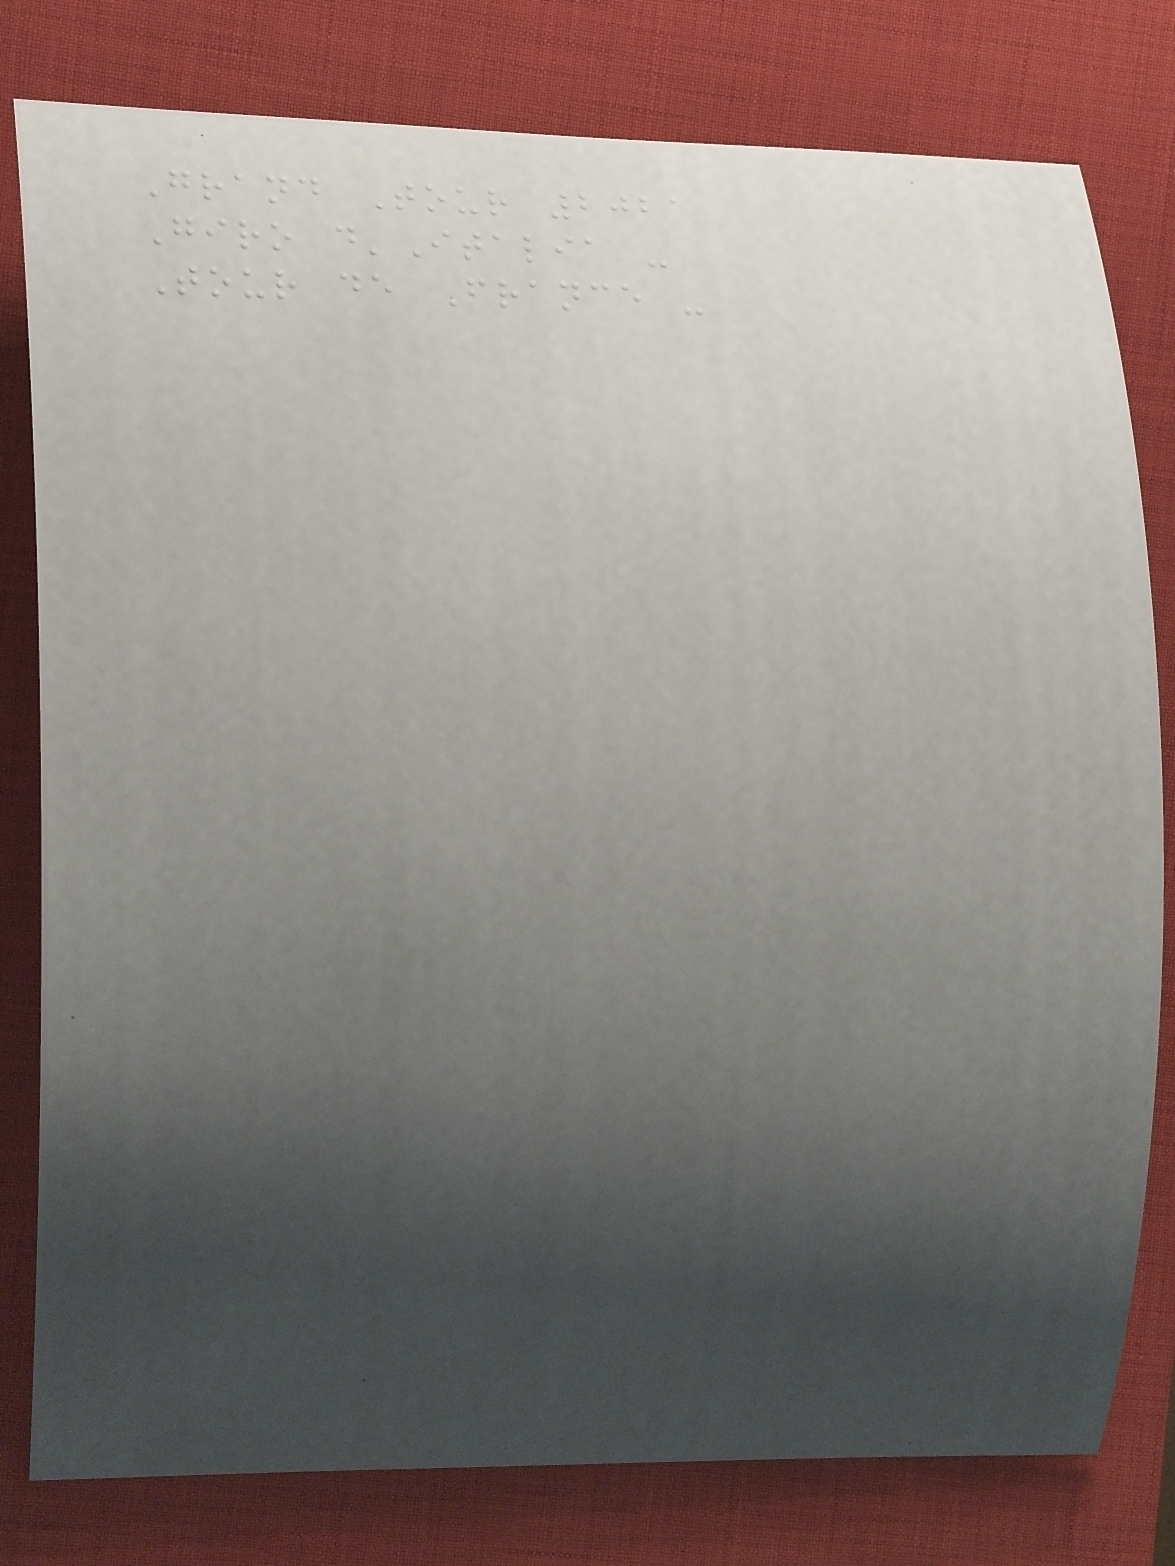Grand Tour 2021
Giro d'Italia -
Tour de France -
